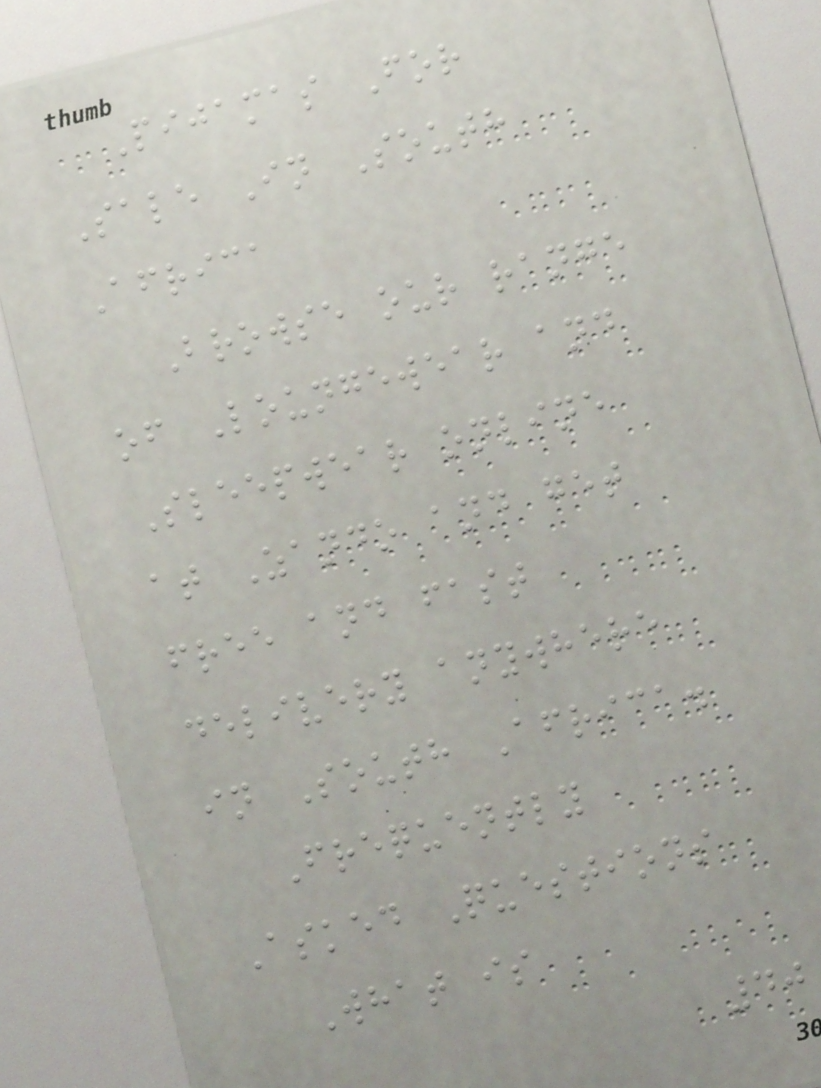Pijamas For
Sale In South
Africa
Browse our range
of Loungewear and
Sleepwear online
at Zando and get
free and fast
delivery anywhere
in South Africa.
Frequently
Asked Questions
What is
40
